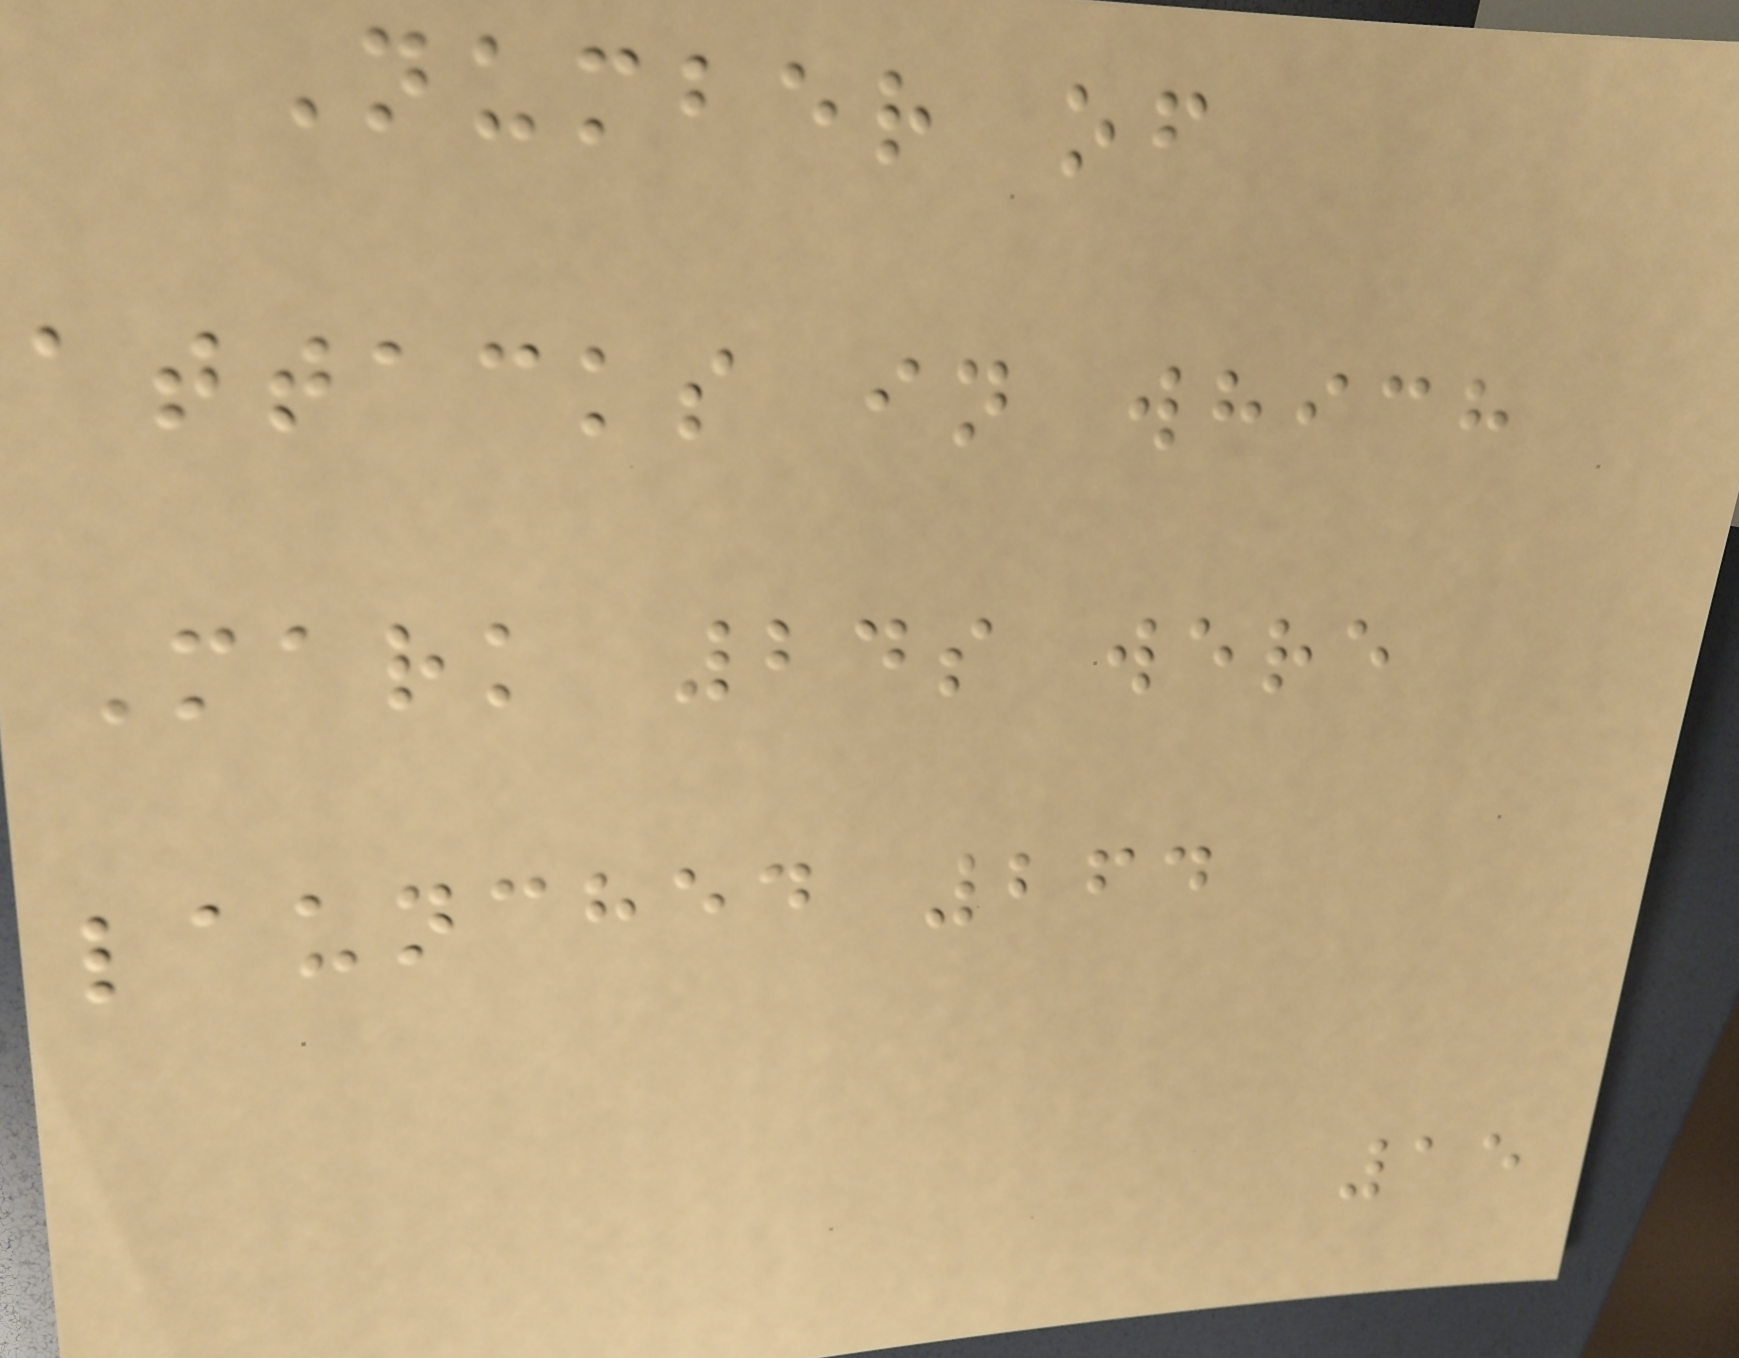Number of
attacks in which
Mark 24s were
launched 264
15
